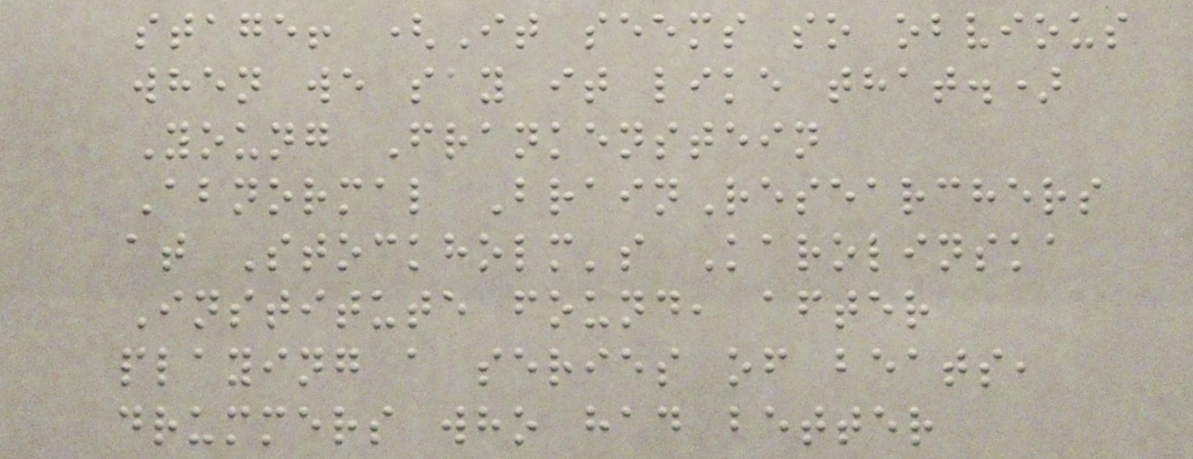stage! (It seems so obvious
when we say it like that.)
Young Frankenstein
Abnormal BrainResearchers
at Stockholm's Karolinska
Institute found, after
playing a series of beats,
drummers who had better
